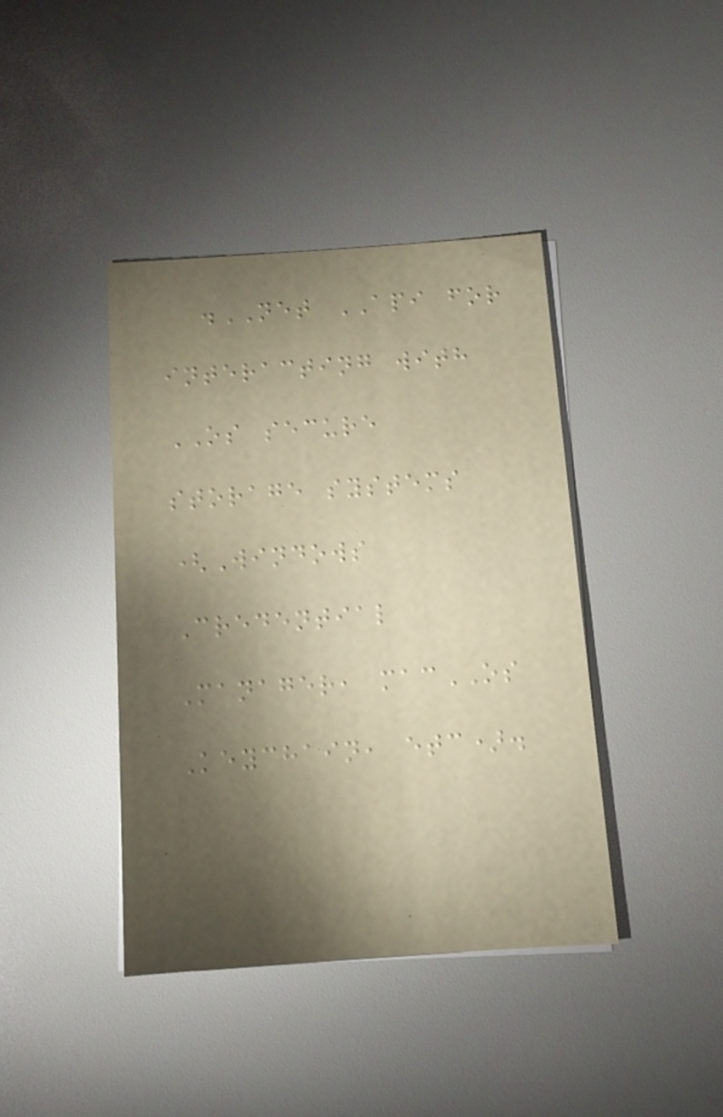.NET API for
interacting with
OS secure
storage systems
(Windows
Credential
Manager, macOS
Keychain, etc).
